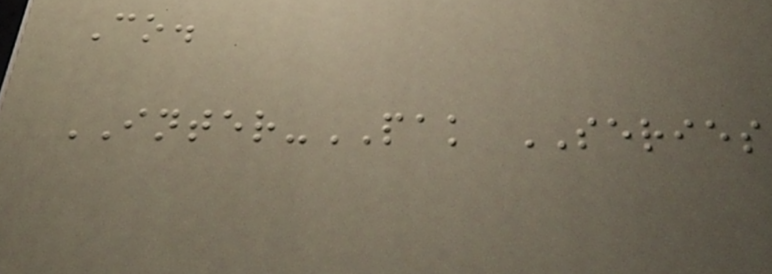Co.
INTER-PAK SERIES
